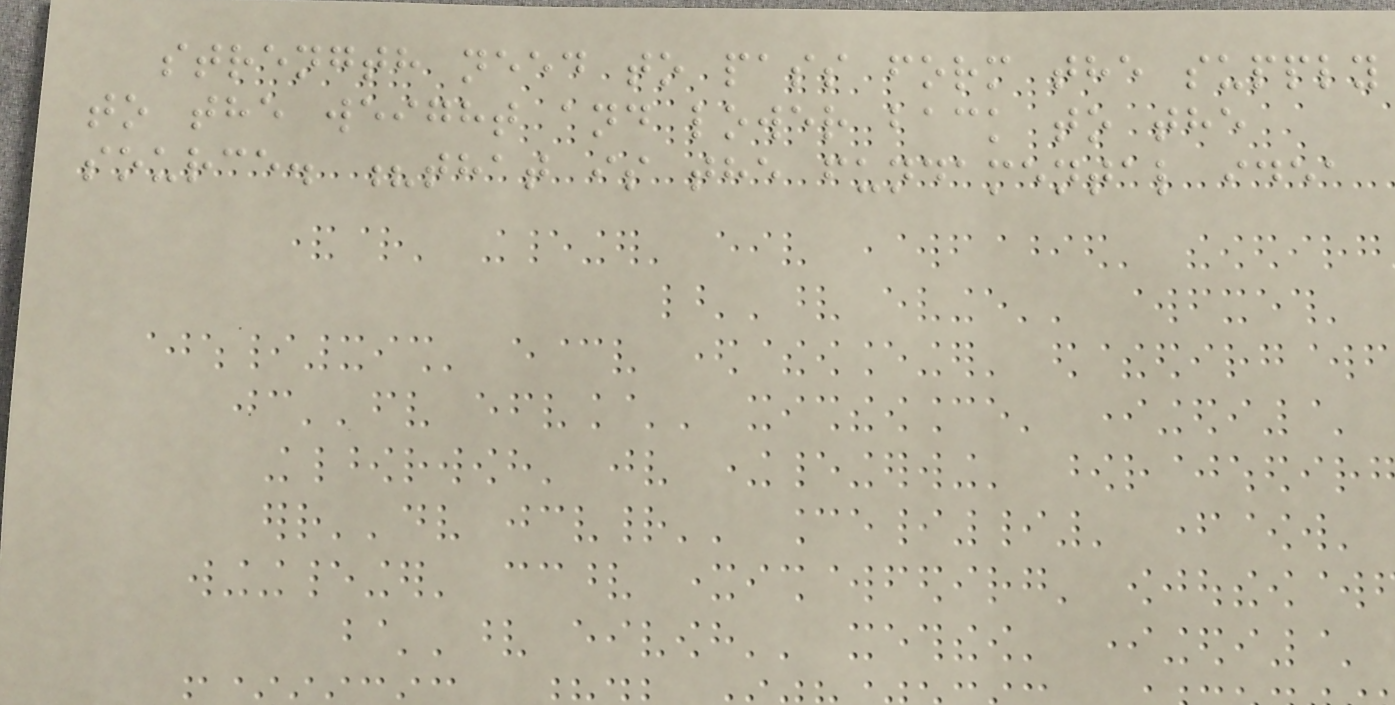strength need to pass form the supply
to the weight and lower back to the
source. ?that is the fundamental idea
